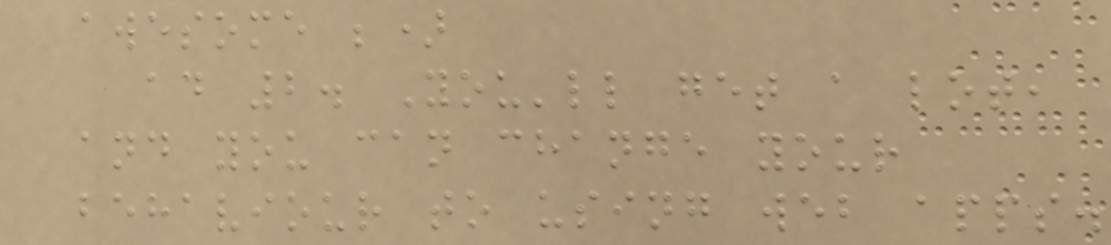awesome ;)
ad 2. You'll get a lot,
and you can change your
behaviour to using web apps.
